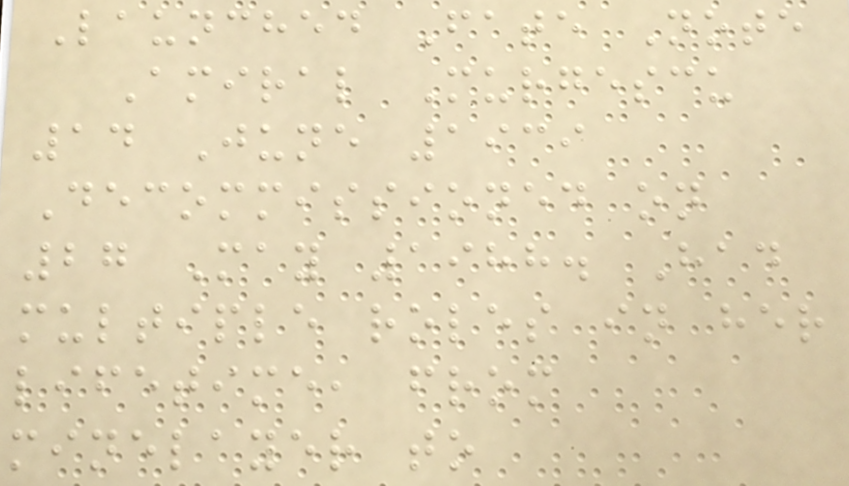Launched Fate Note
Amiral Murgescu
14 June 1939
Decommissioned on
27 May 1988. Had
multiple roles in her
lifetime, from
minelayer to
